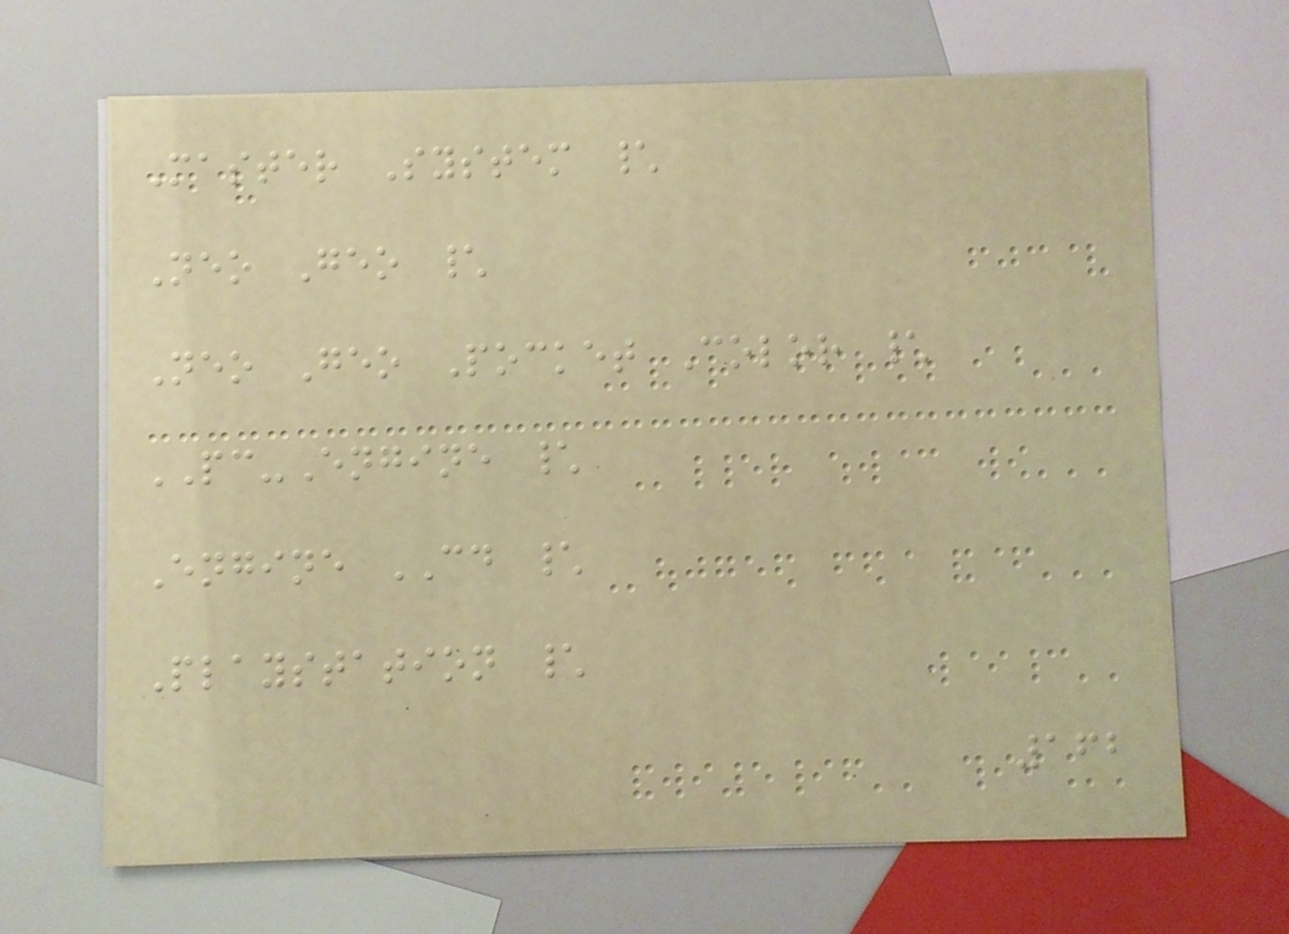Master System \
Neo Geo \
Neo Geo Pocket Color \
PC-Engine \
Engine CD \
Playstation \
162
